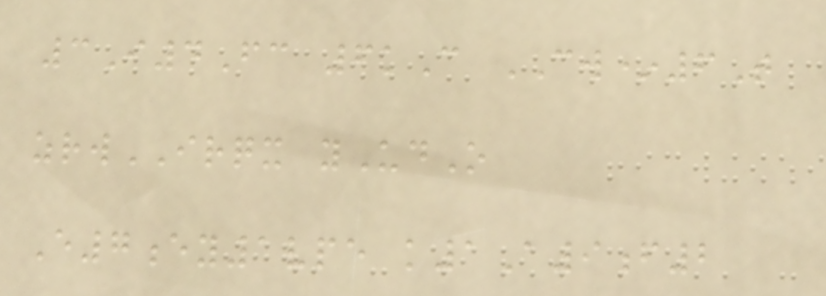3I4Fc 6kC CW*6T
zrwIRQX yUdO
E7ey1vpe k1A9f2
